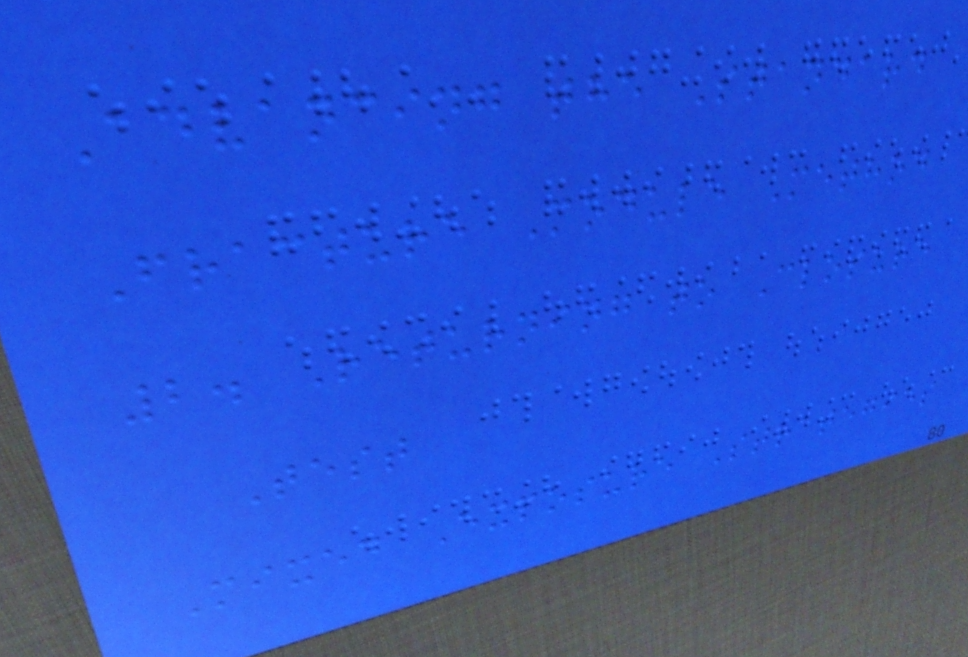Advancing the Standard
Fracture Module Method
2. Returning to Closure
Test
Mixed Exposure Strategies
